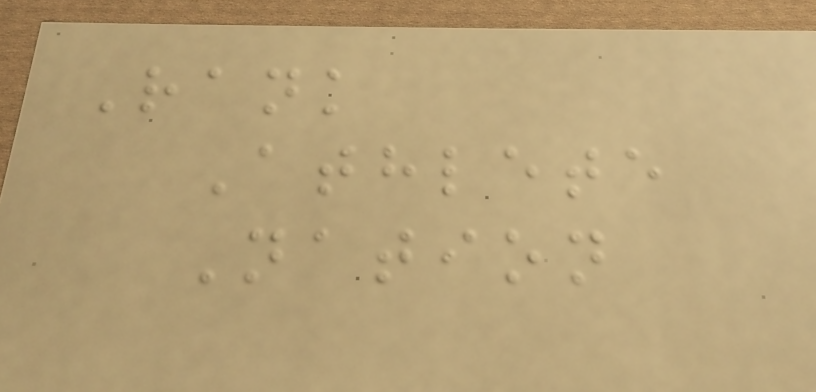Rank
Athlete
Nation
